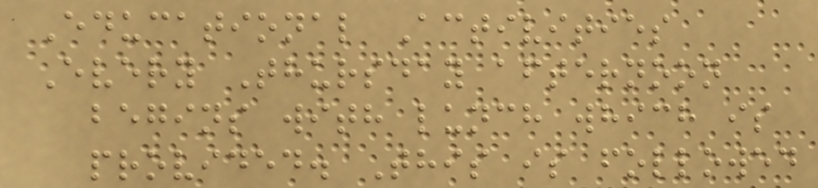Educational Activities
Every Thursday afternoon
begins with lunch which is
provided. This is followed
